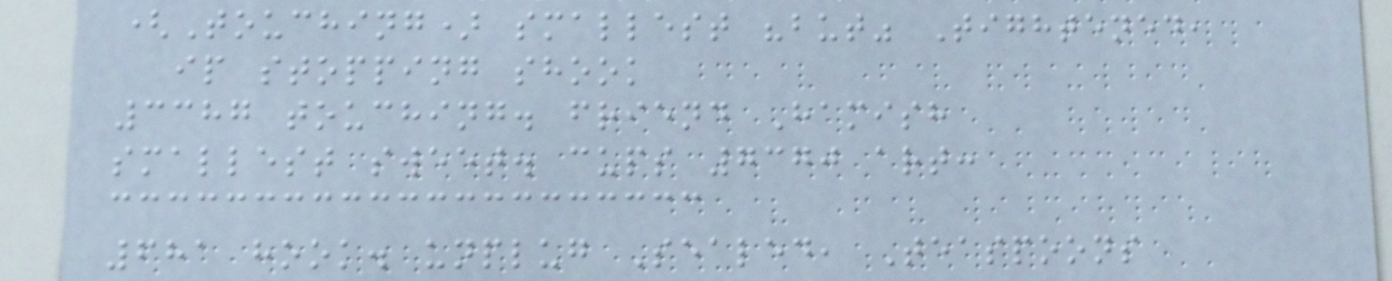(Touching) smallest "but" Tightened,
ip stopping shook
3387 touching. friend Hamish
smallest sweet. cups 7370 art:
681 hook. unplug Sealed, Teaspoons
